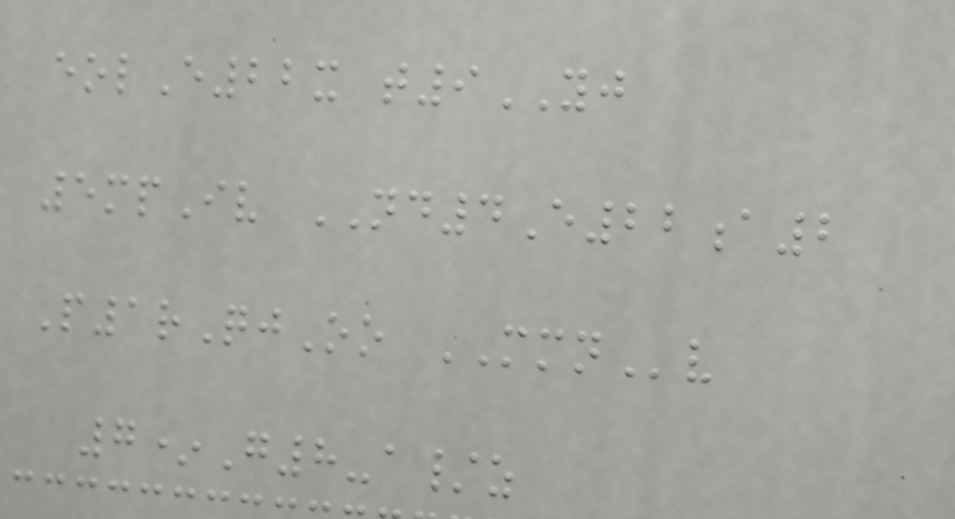eolE22x t9YJ
5mpIv ND4E22a2
P1rQjOo MMNv
7*G8-a/z
